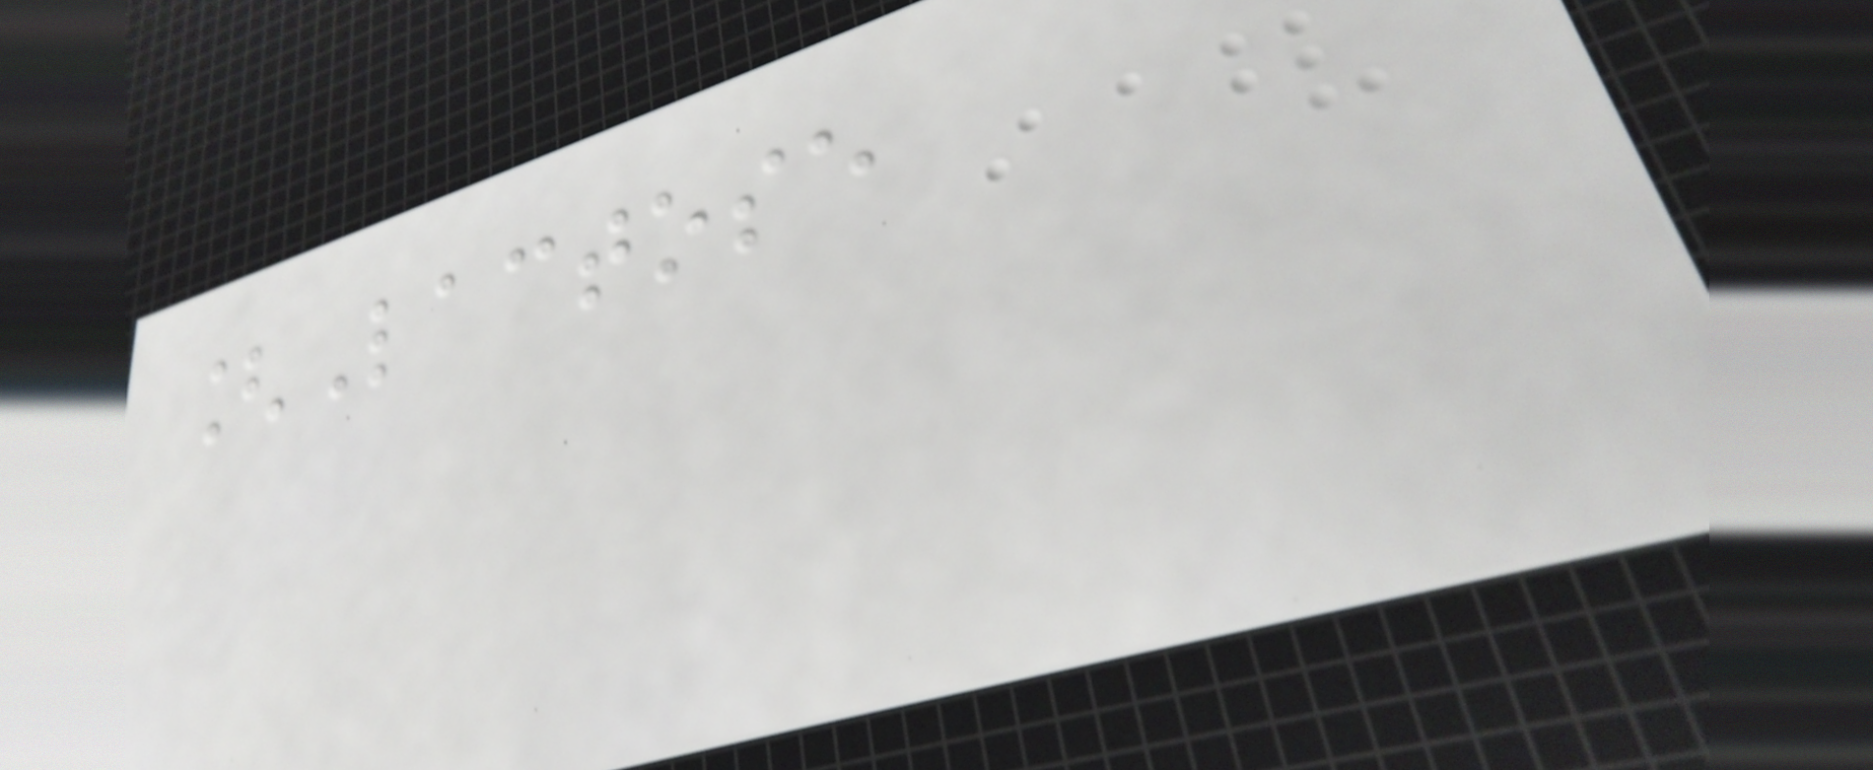[Lactose
